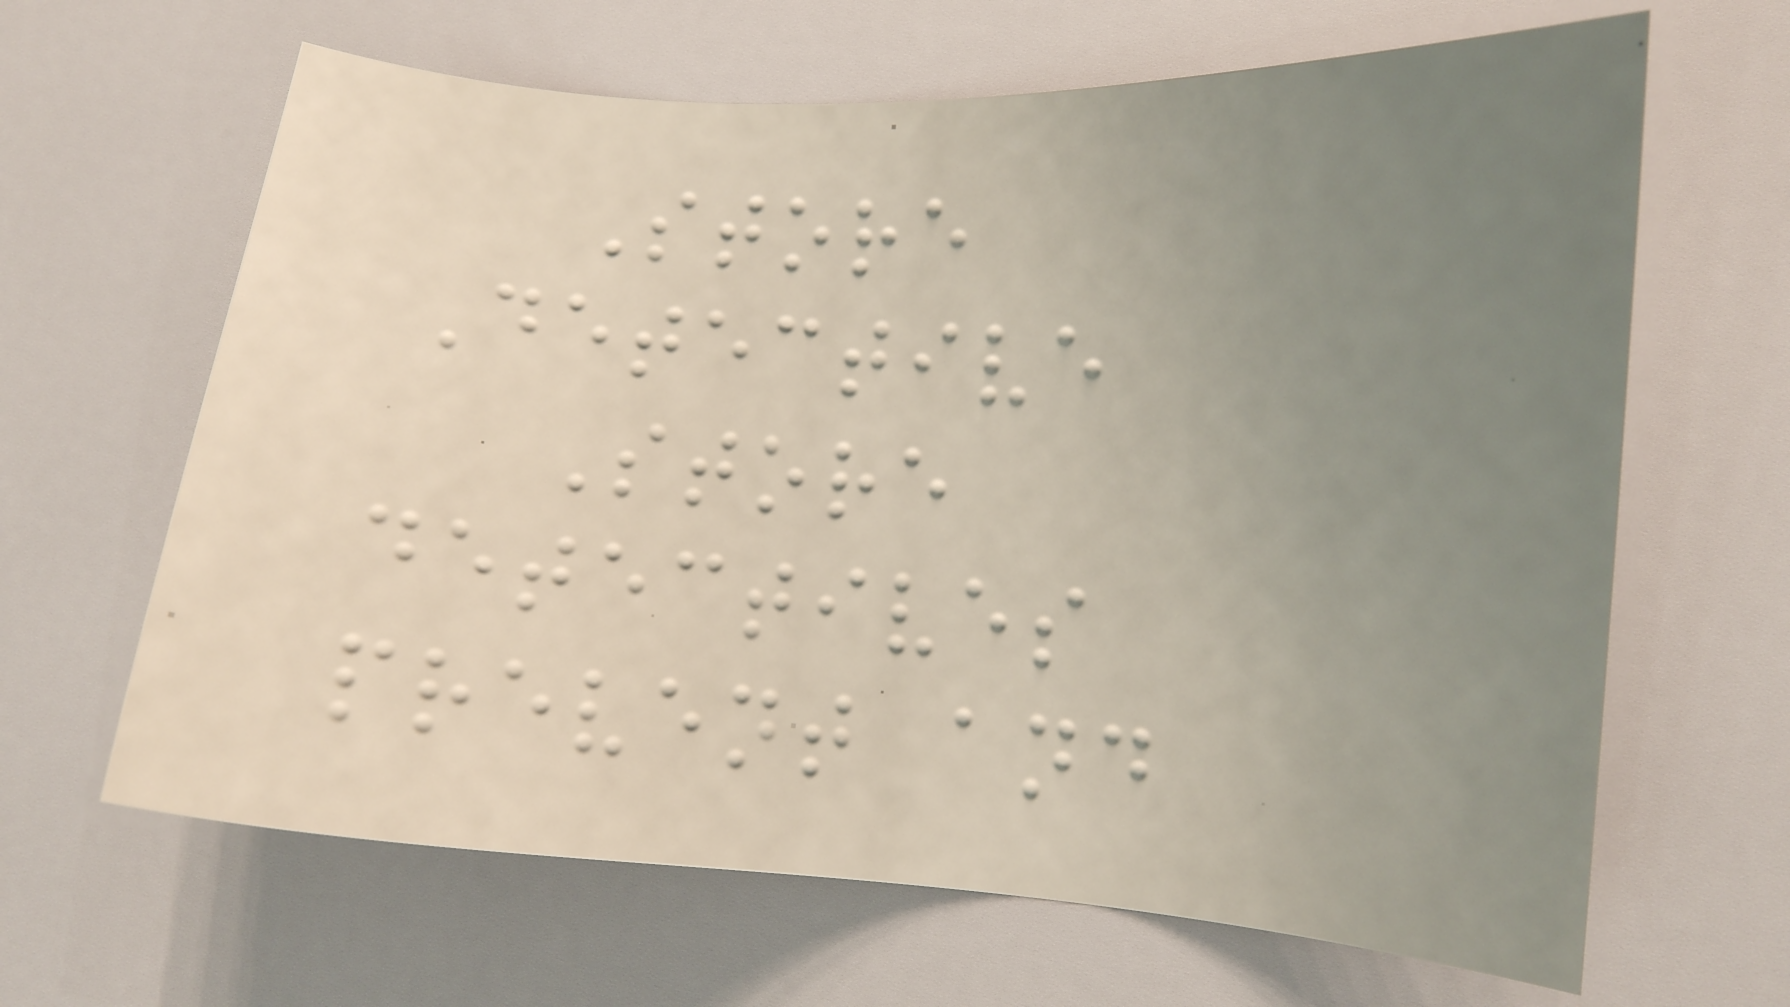Store
Detective
Store
detectives
prevent and
